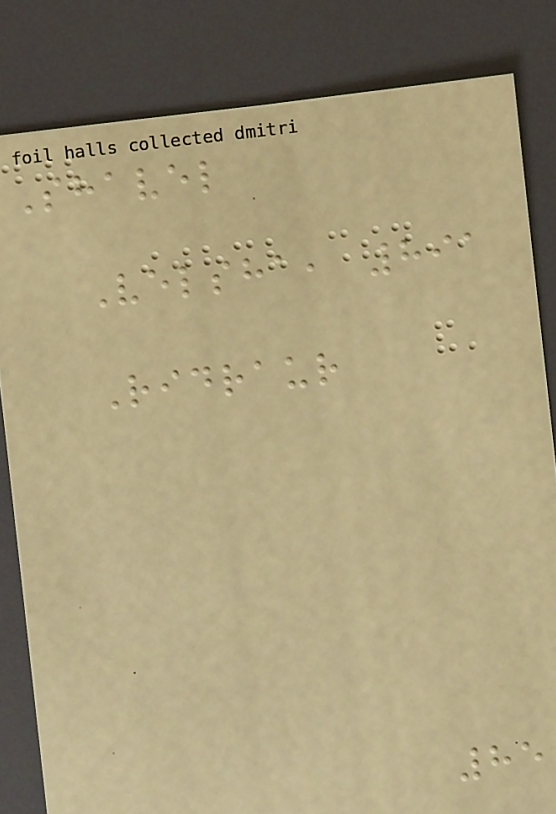Shavel
Velsha, 891
Ridraur
85
